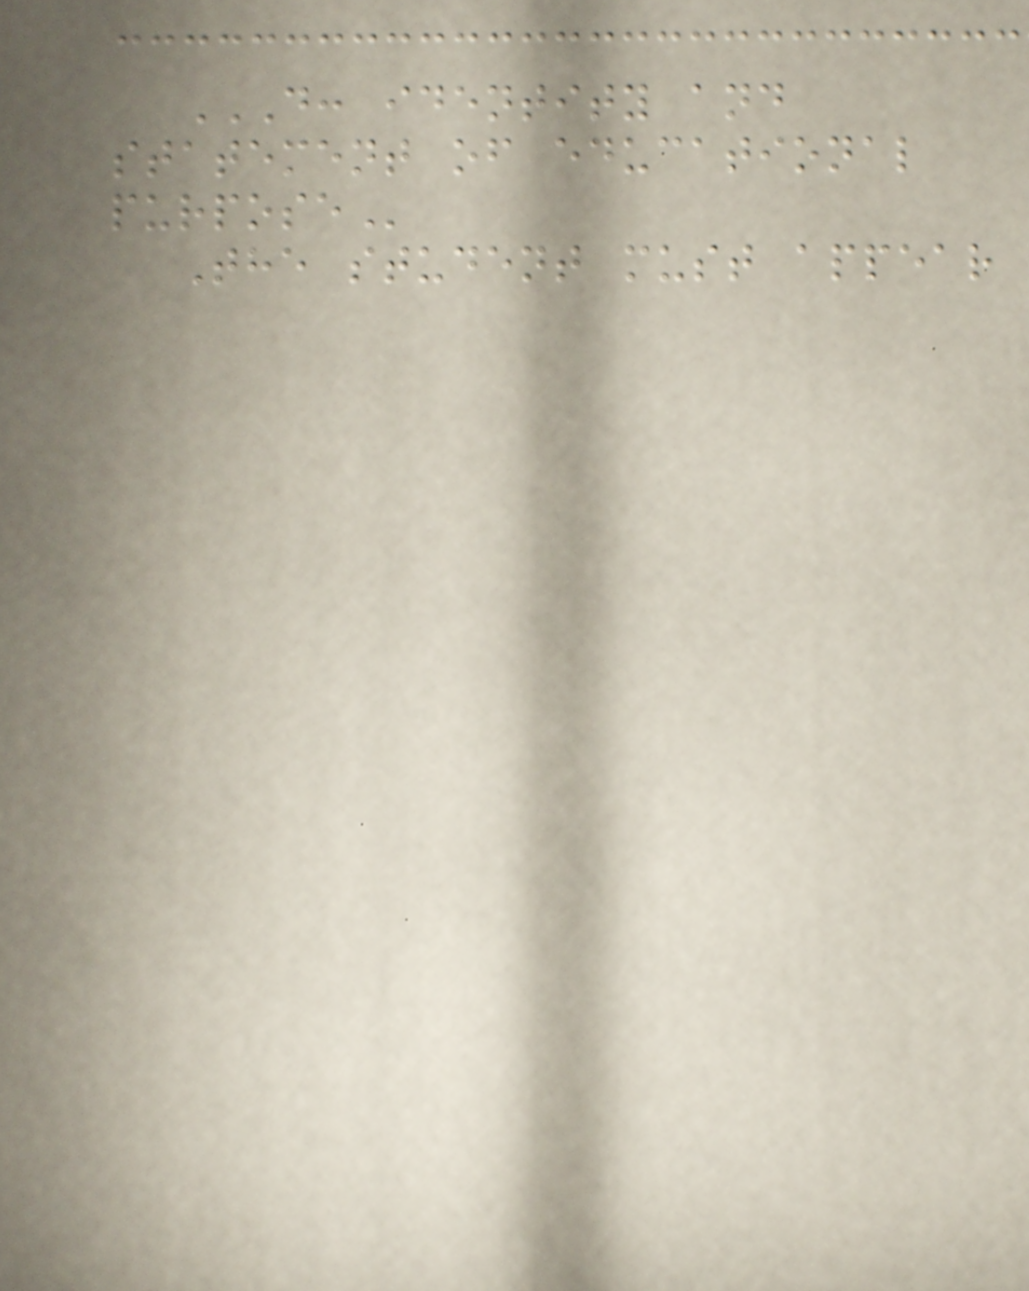D: IDENTITY AND
STATEMENT OF EDUCATIONAL
PURPOSE
The student must appear
